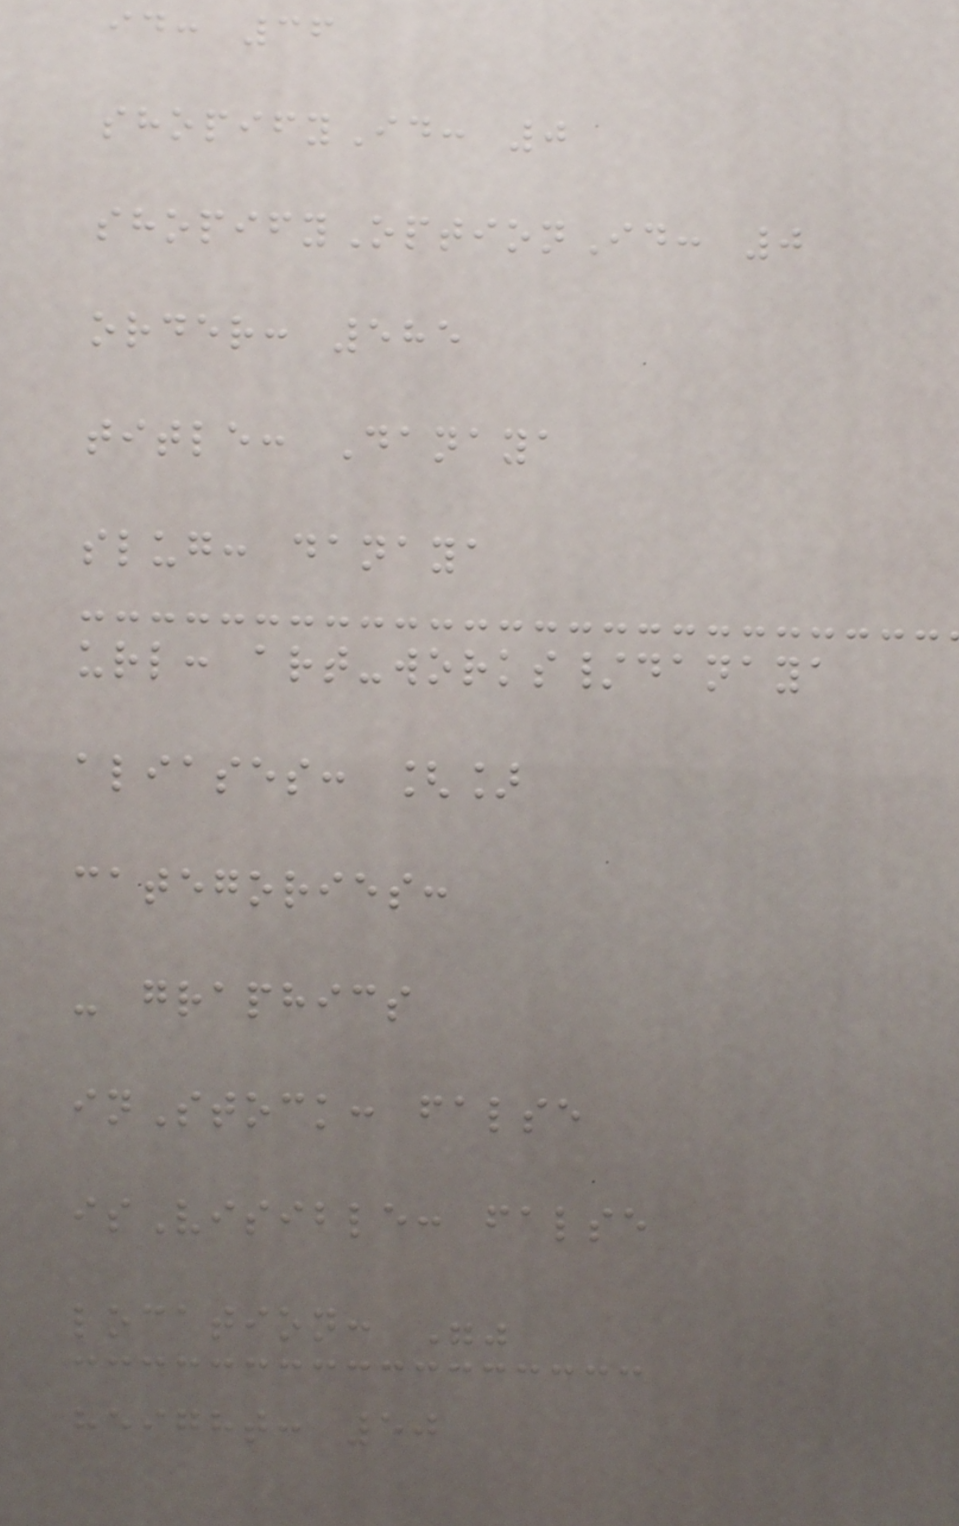id: 36
shopifyId: 0
shopifyOptionId: 0
order: 585
title: Danaya
slug: danaya
url: art-works/danaya
aliases: []
categories:
- graphics
inStock: false
isVisible: false
location: ""
height: 50
